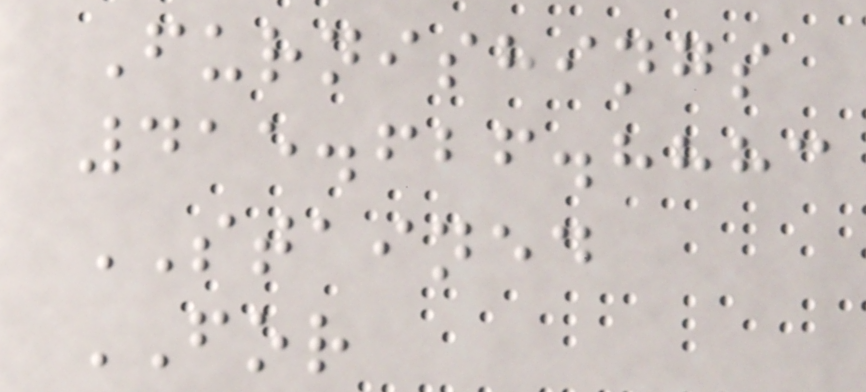Furnishings
415.626.8883
STAINED
FOR
